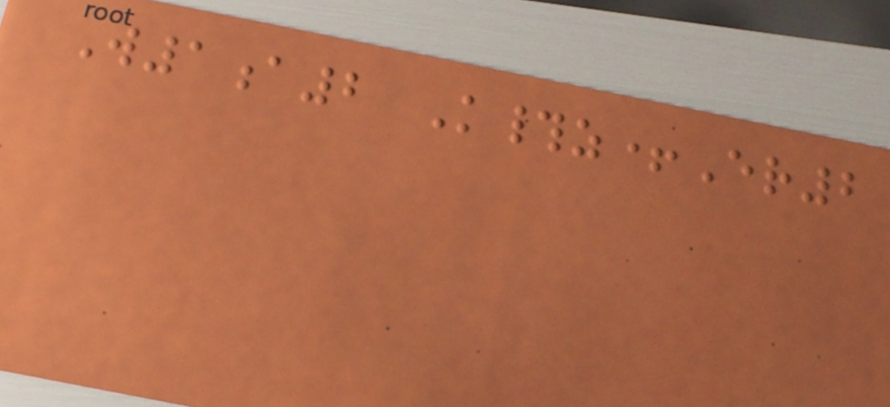W1a2 K#z+Er2
